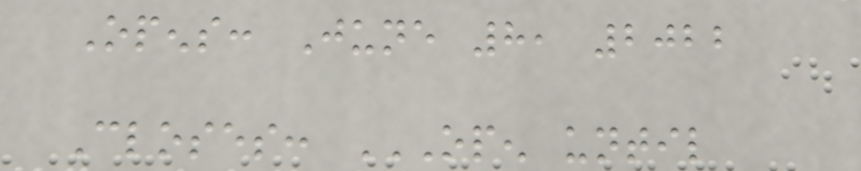Opens: June 8, 2022
Closes: OPEN UNTIL
